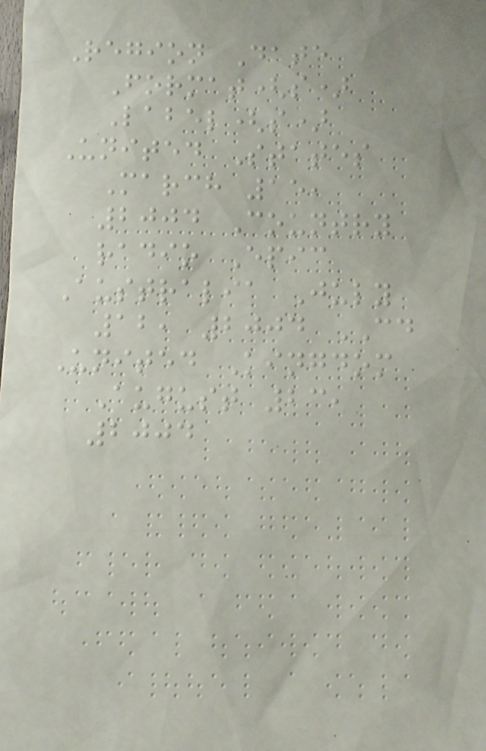Region Date
Format(s)
Label(s)
United States
March 15,
2004 Country
radio Epic
Australia July
12, 2004 CD
United Kingdom
August 23,
2004
